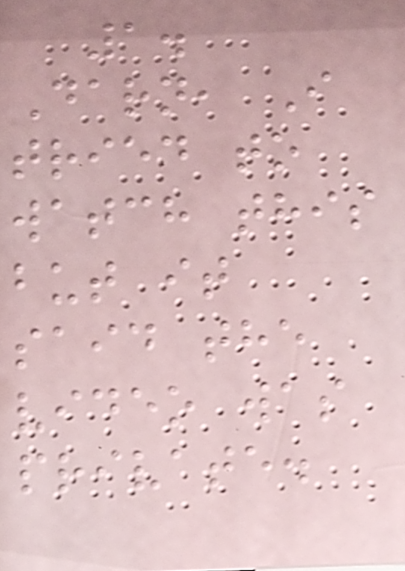1.
Darn, I
tried to
watch this
but it
said the
video was
private.
